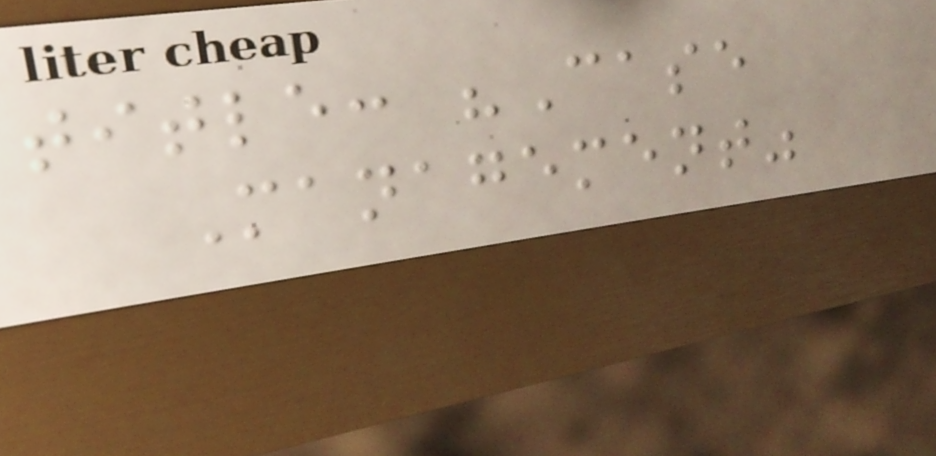title: "Case
Management"
